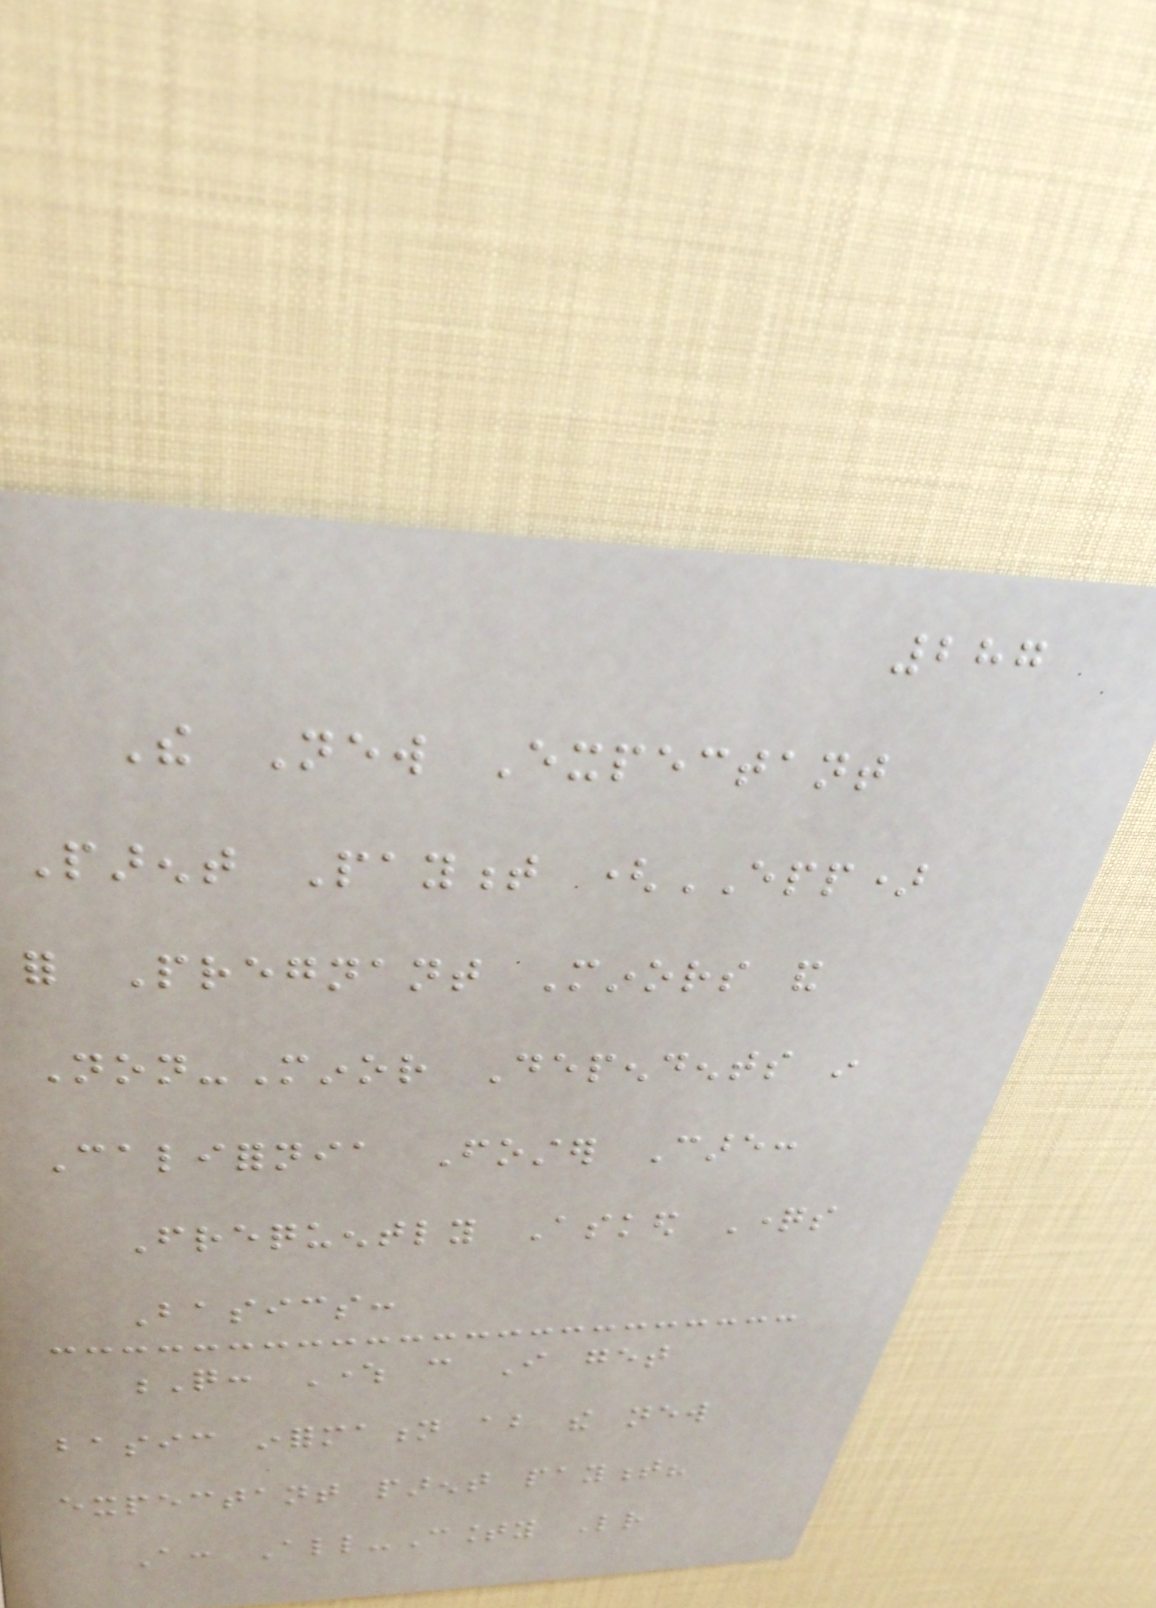287
The New Expectant
Parent Payment (EPP)
for Pregnant Minors and
Non-Minor Dependents in
California Foster Care:
Frequently Asked Questions
Basics:
Q: Where can I get
basic information about the new
expectant parent payment?
A: All-County Letter
